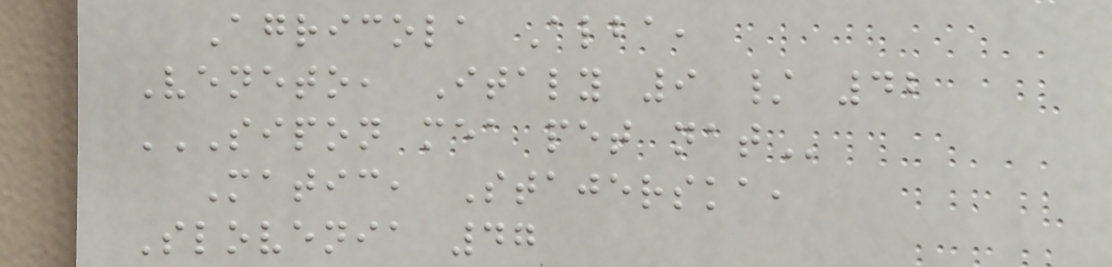Agricola Alba,
Veneto, Italy 9 / 42
SIPON MEA PET NAT
Matic, Stajerska,
Slovenia 47
